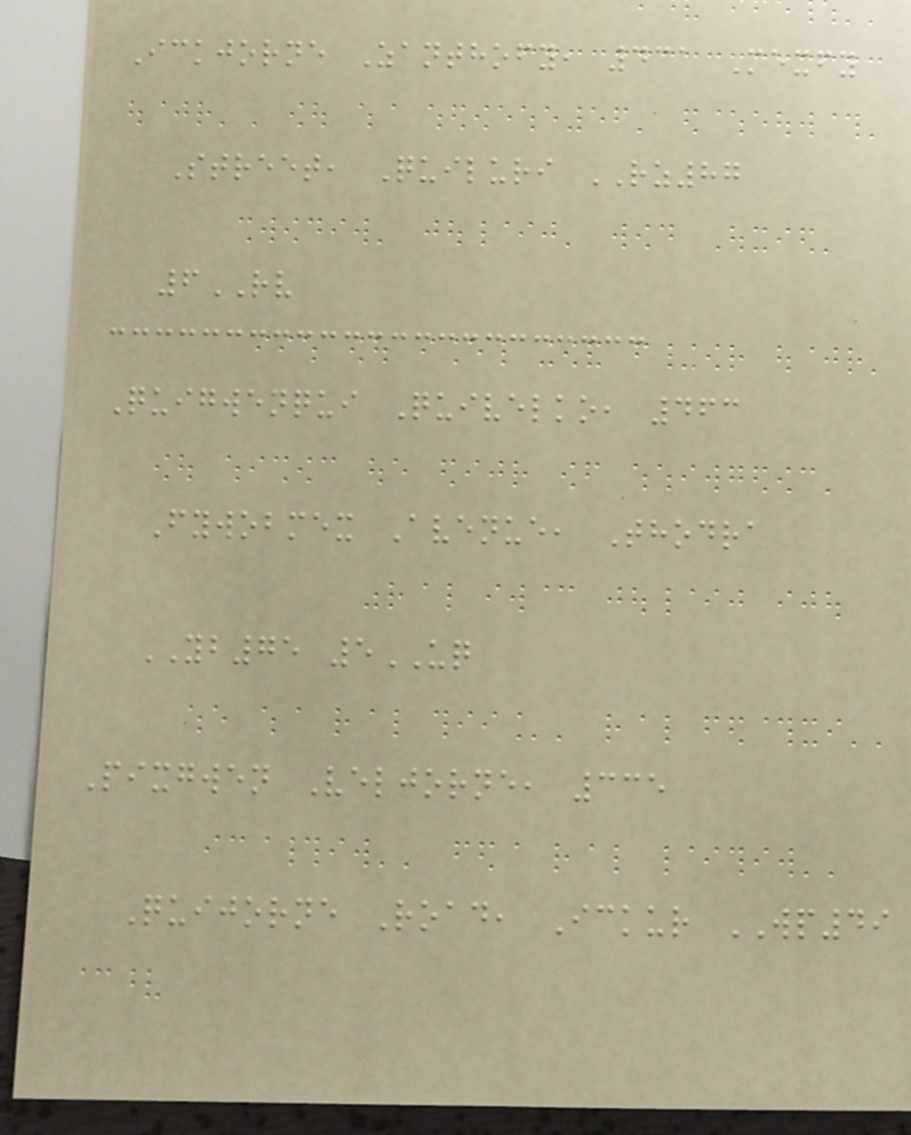Ickjorne Zanthofy, 431 Mexfy
Street, Quiluri RZ87
6RV
Quigwenqui Quivelko, 463
Fywobmex Avenue, Thodra
YB75 5UQ
Pixgwen Veljorne, 335
Quijorne Road, Ickur WP49
